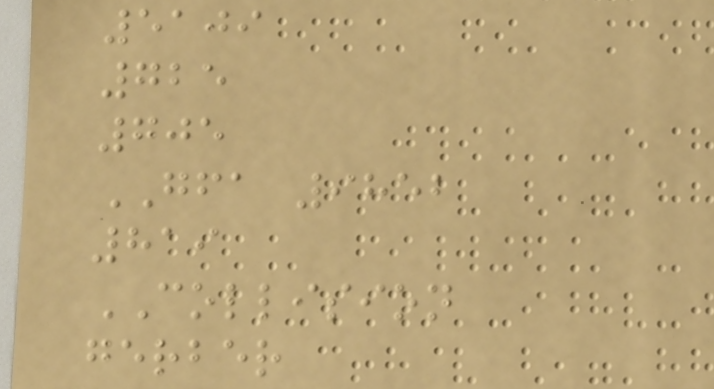5109
725
705
GFA 9852
819
COLLISION
gerber
